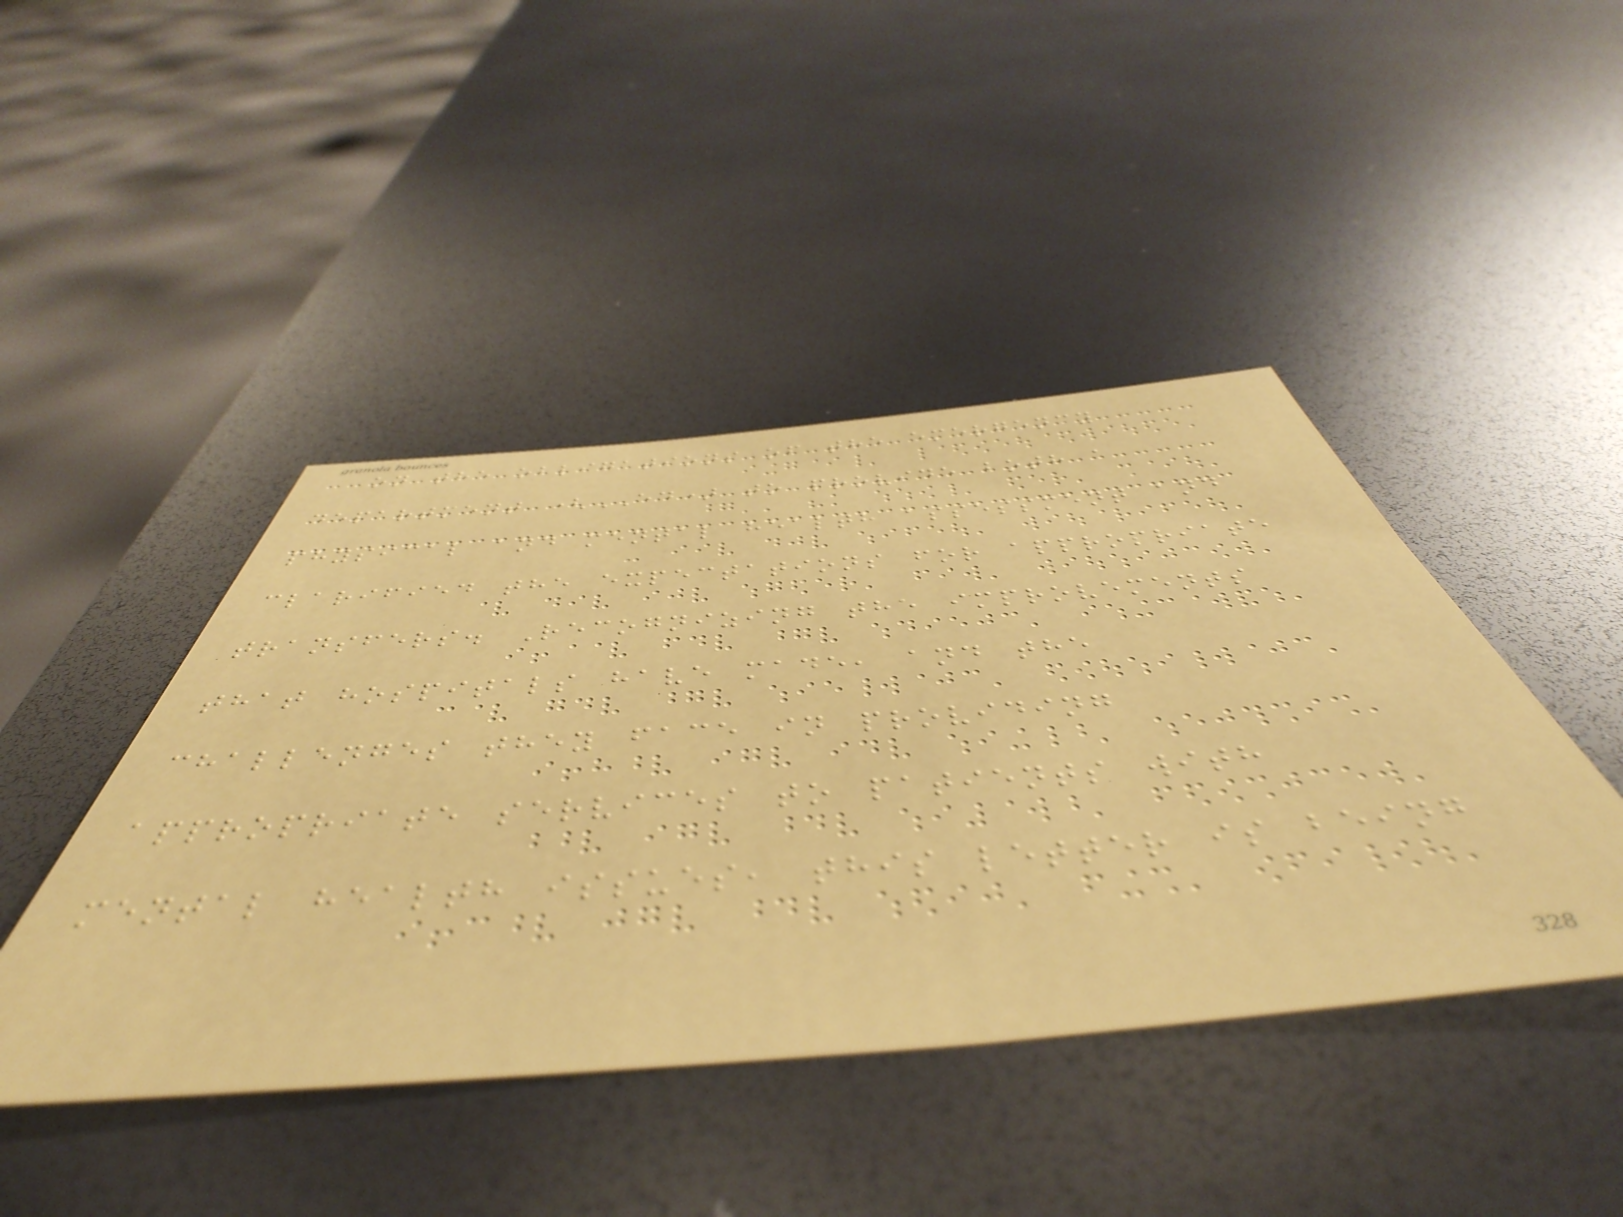on the obligations of the emergency
department (ED) to provide both a
physical and mental health assessment and
clarified the expectations for appropriate
transfers. Recognizing the improvements
that hospitals have made, and the
challenges they face in providing
appropriate services to patients with
mental health issues, this letter is being
